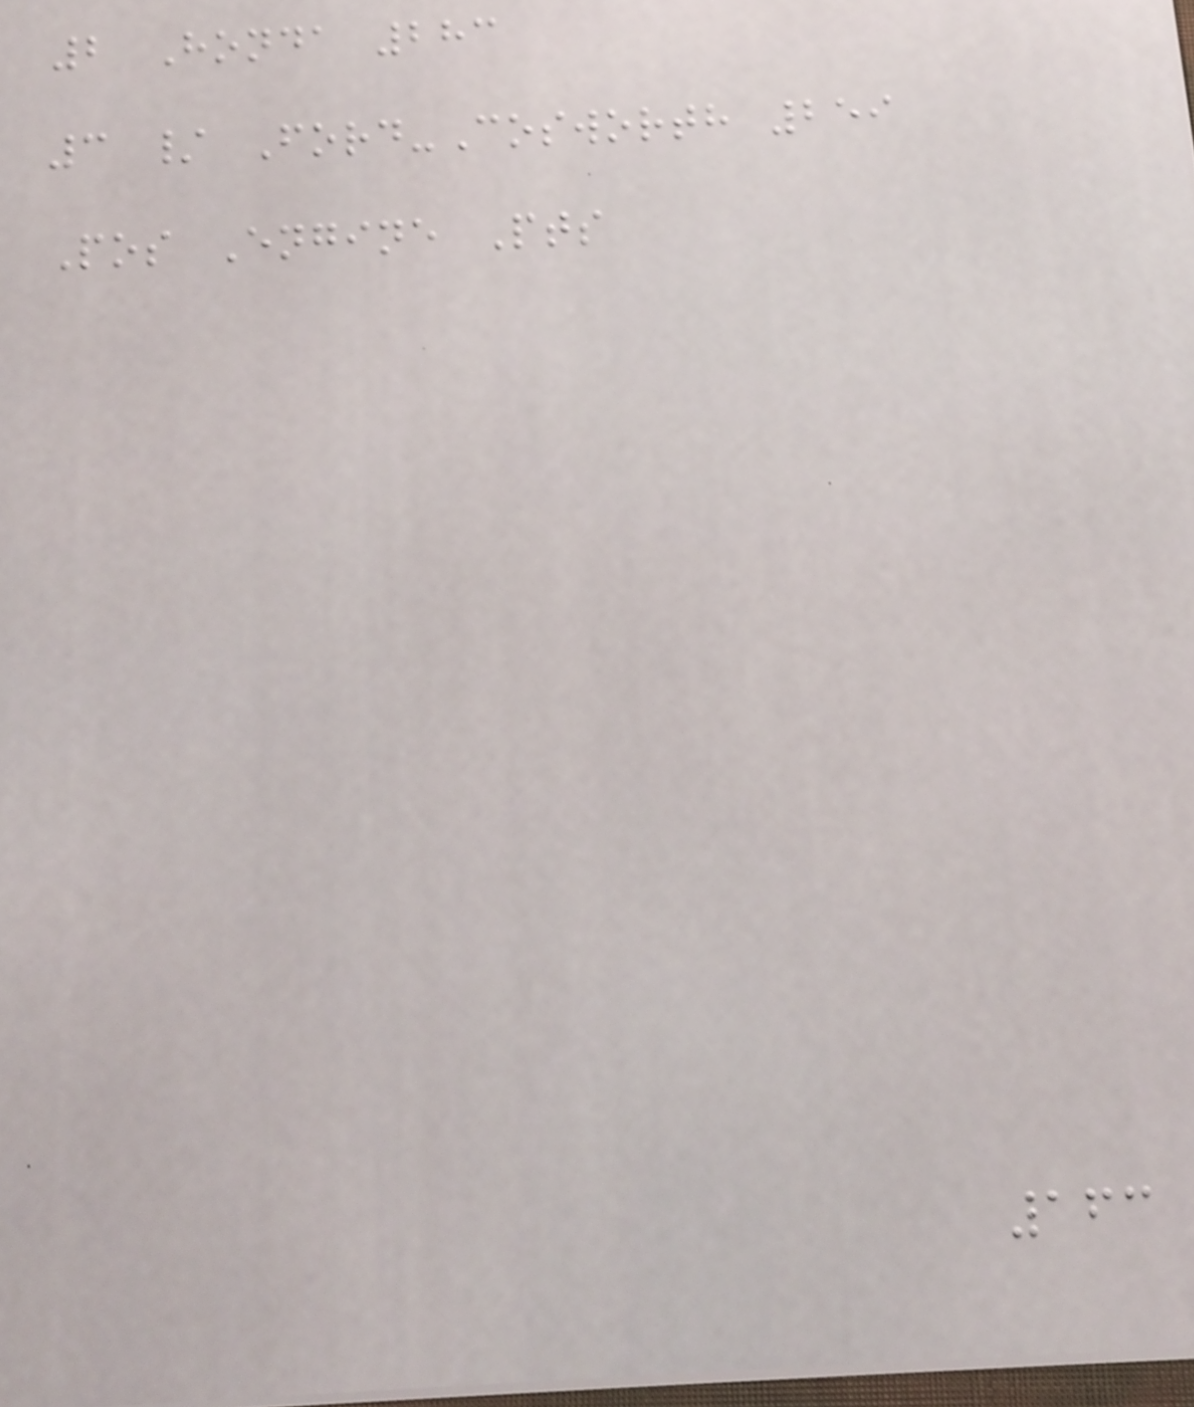2 Honda 283
3 / Ford-Cosworth 259
Pos Engine Pts
163
